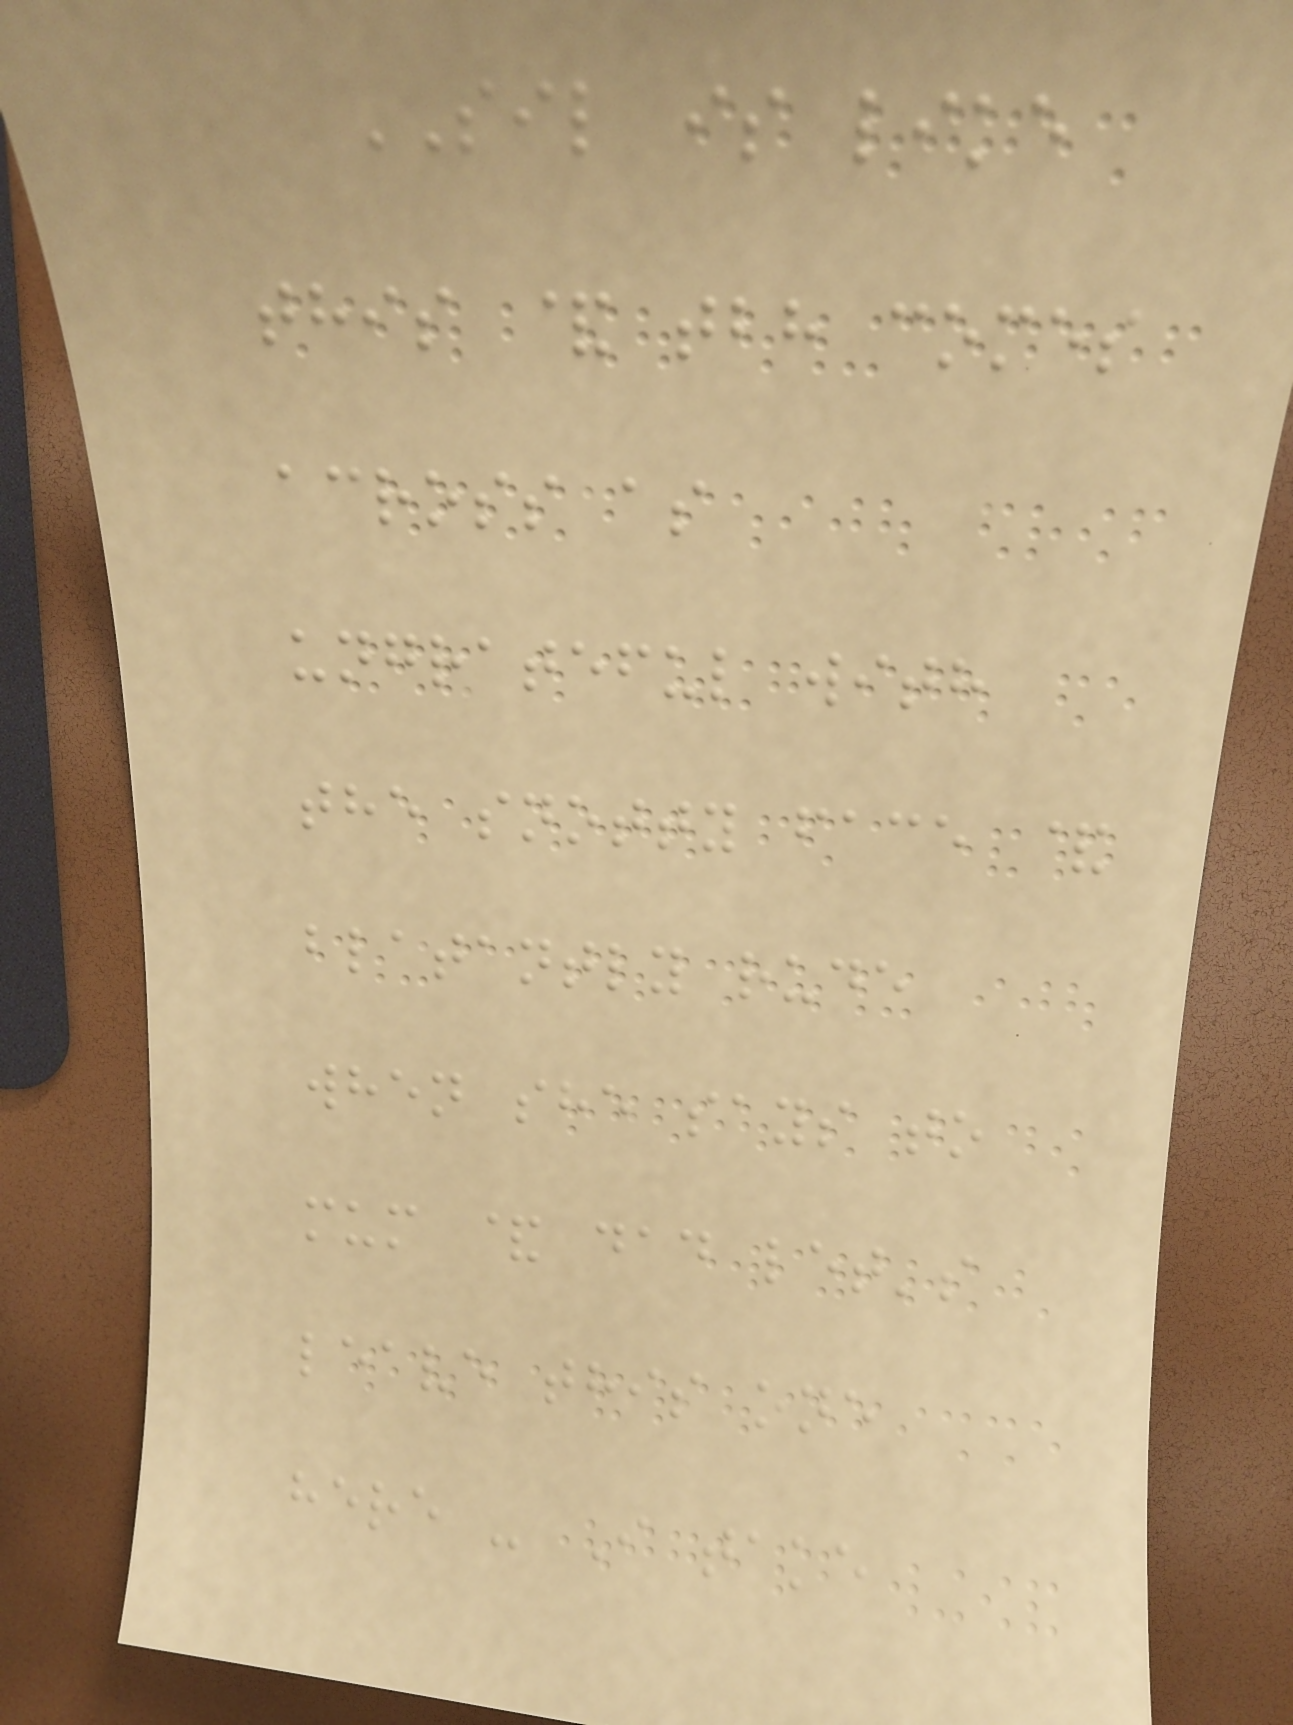SIL is like
this & tbh comes
across as
ungrateful with
the snotty face &
blatantly rude
when she says to
mum & dad let's
leave this one
here - I take
